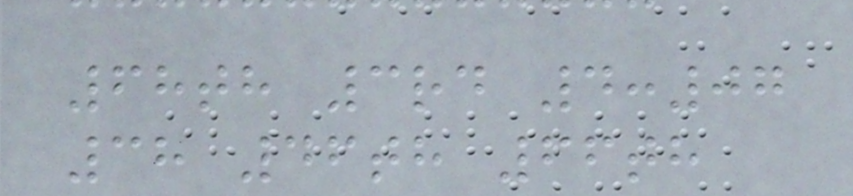68th 3rd 4:07
38 46th 66th
